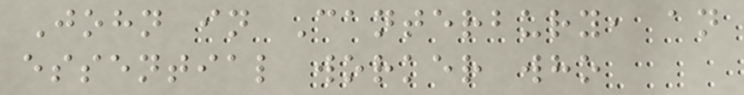John in Canterbury, an
essential worker who
